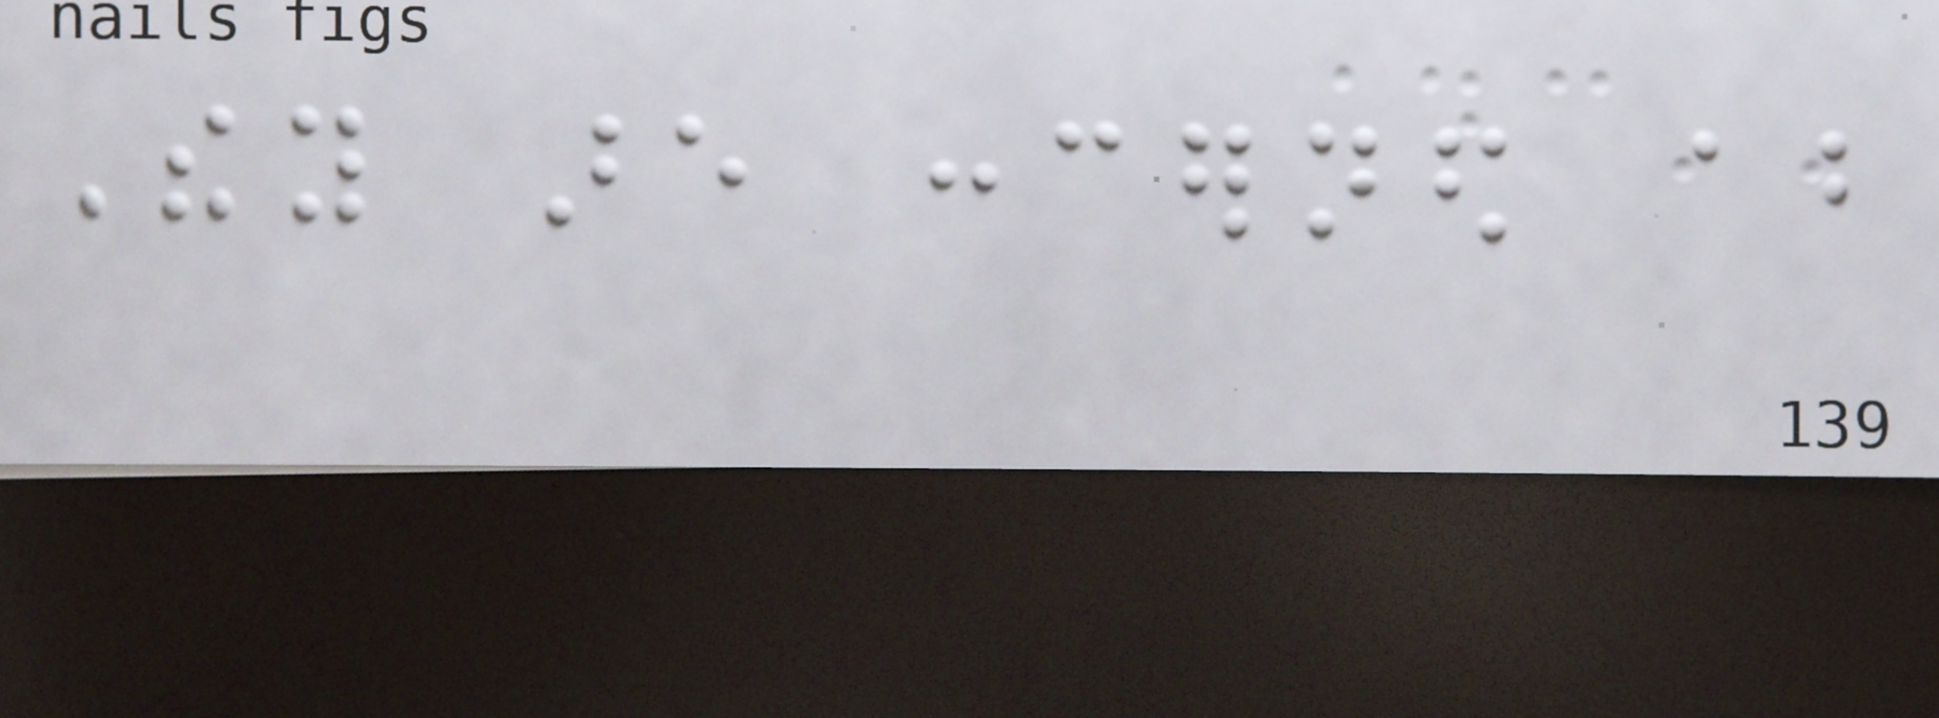They are concerned about
